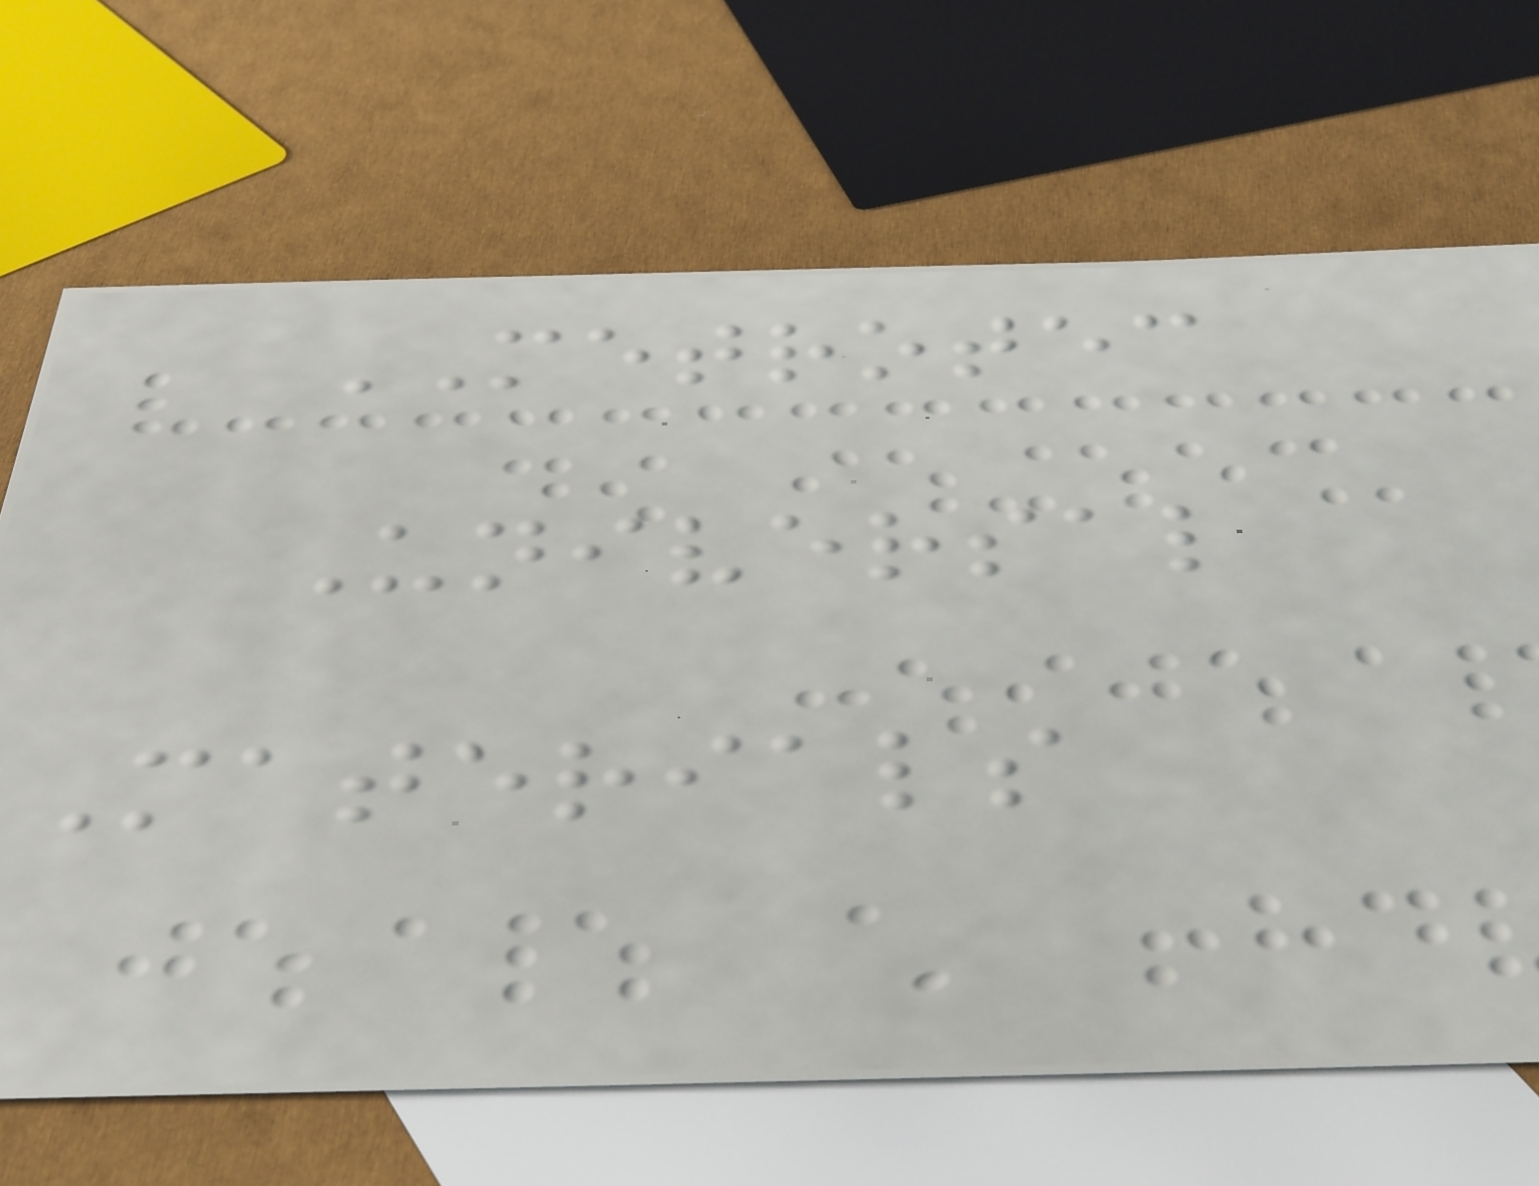METROTEC
Universal
Materials
